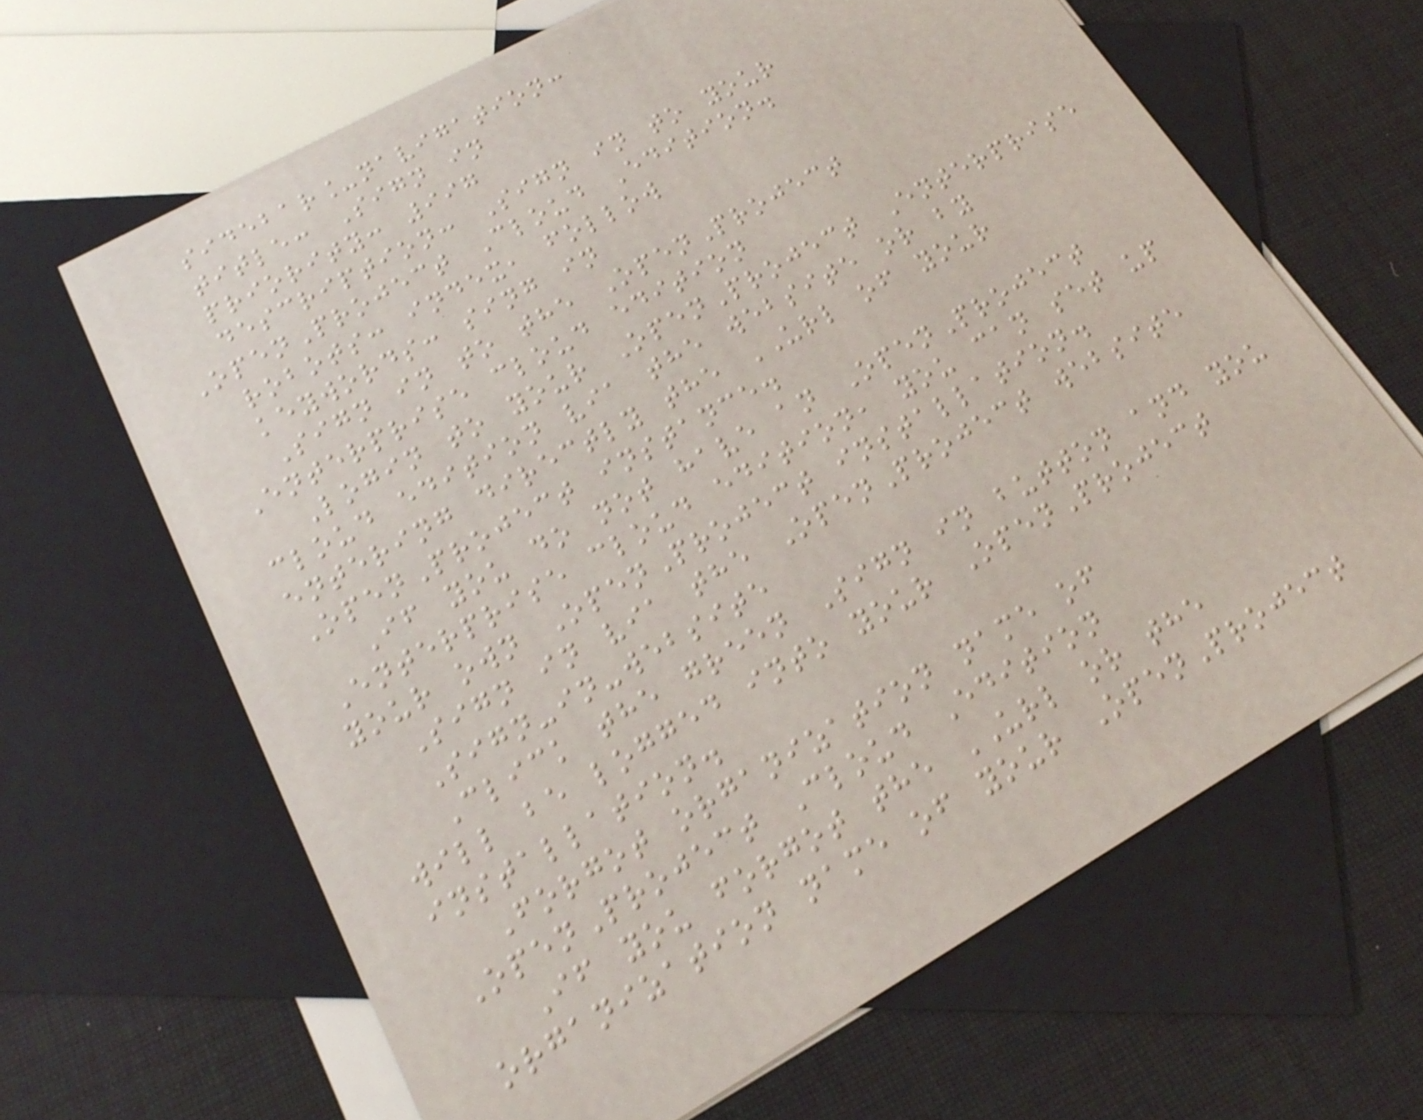sidebar_navigation:
title: Sign in
priority: 997
description: Sign in to your
OpenProject Cloud Edition.
robots: index, follow
keywords: sing in
Sign in to the OpenProject
Enterprise cloud edition
Login to your OpenProject Enterprise
cloud edition via the website or by
entering directly the URL of your
OpenProject instance.
If you do not have an OpenProject
Enterprise cloud edition, you can set up
your own OpenProject installation.
Sign in via the OpenProject website
Sign-in-website
Click the green Sign in button and you
will be logged into your OpenProject
installation.
Forgot organization name of
OpenProject Cloud Edition
If you forgot the URL or the
organization name of your OpenProject
